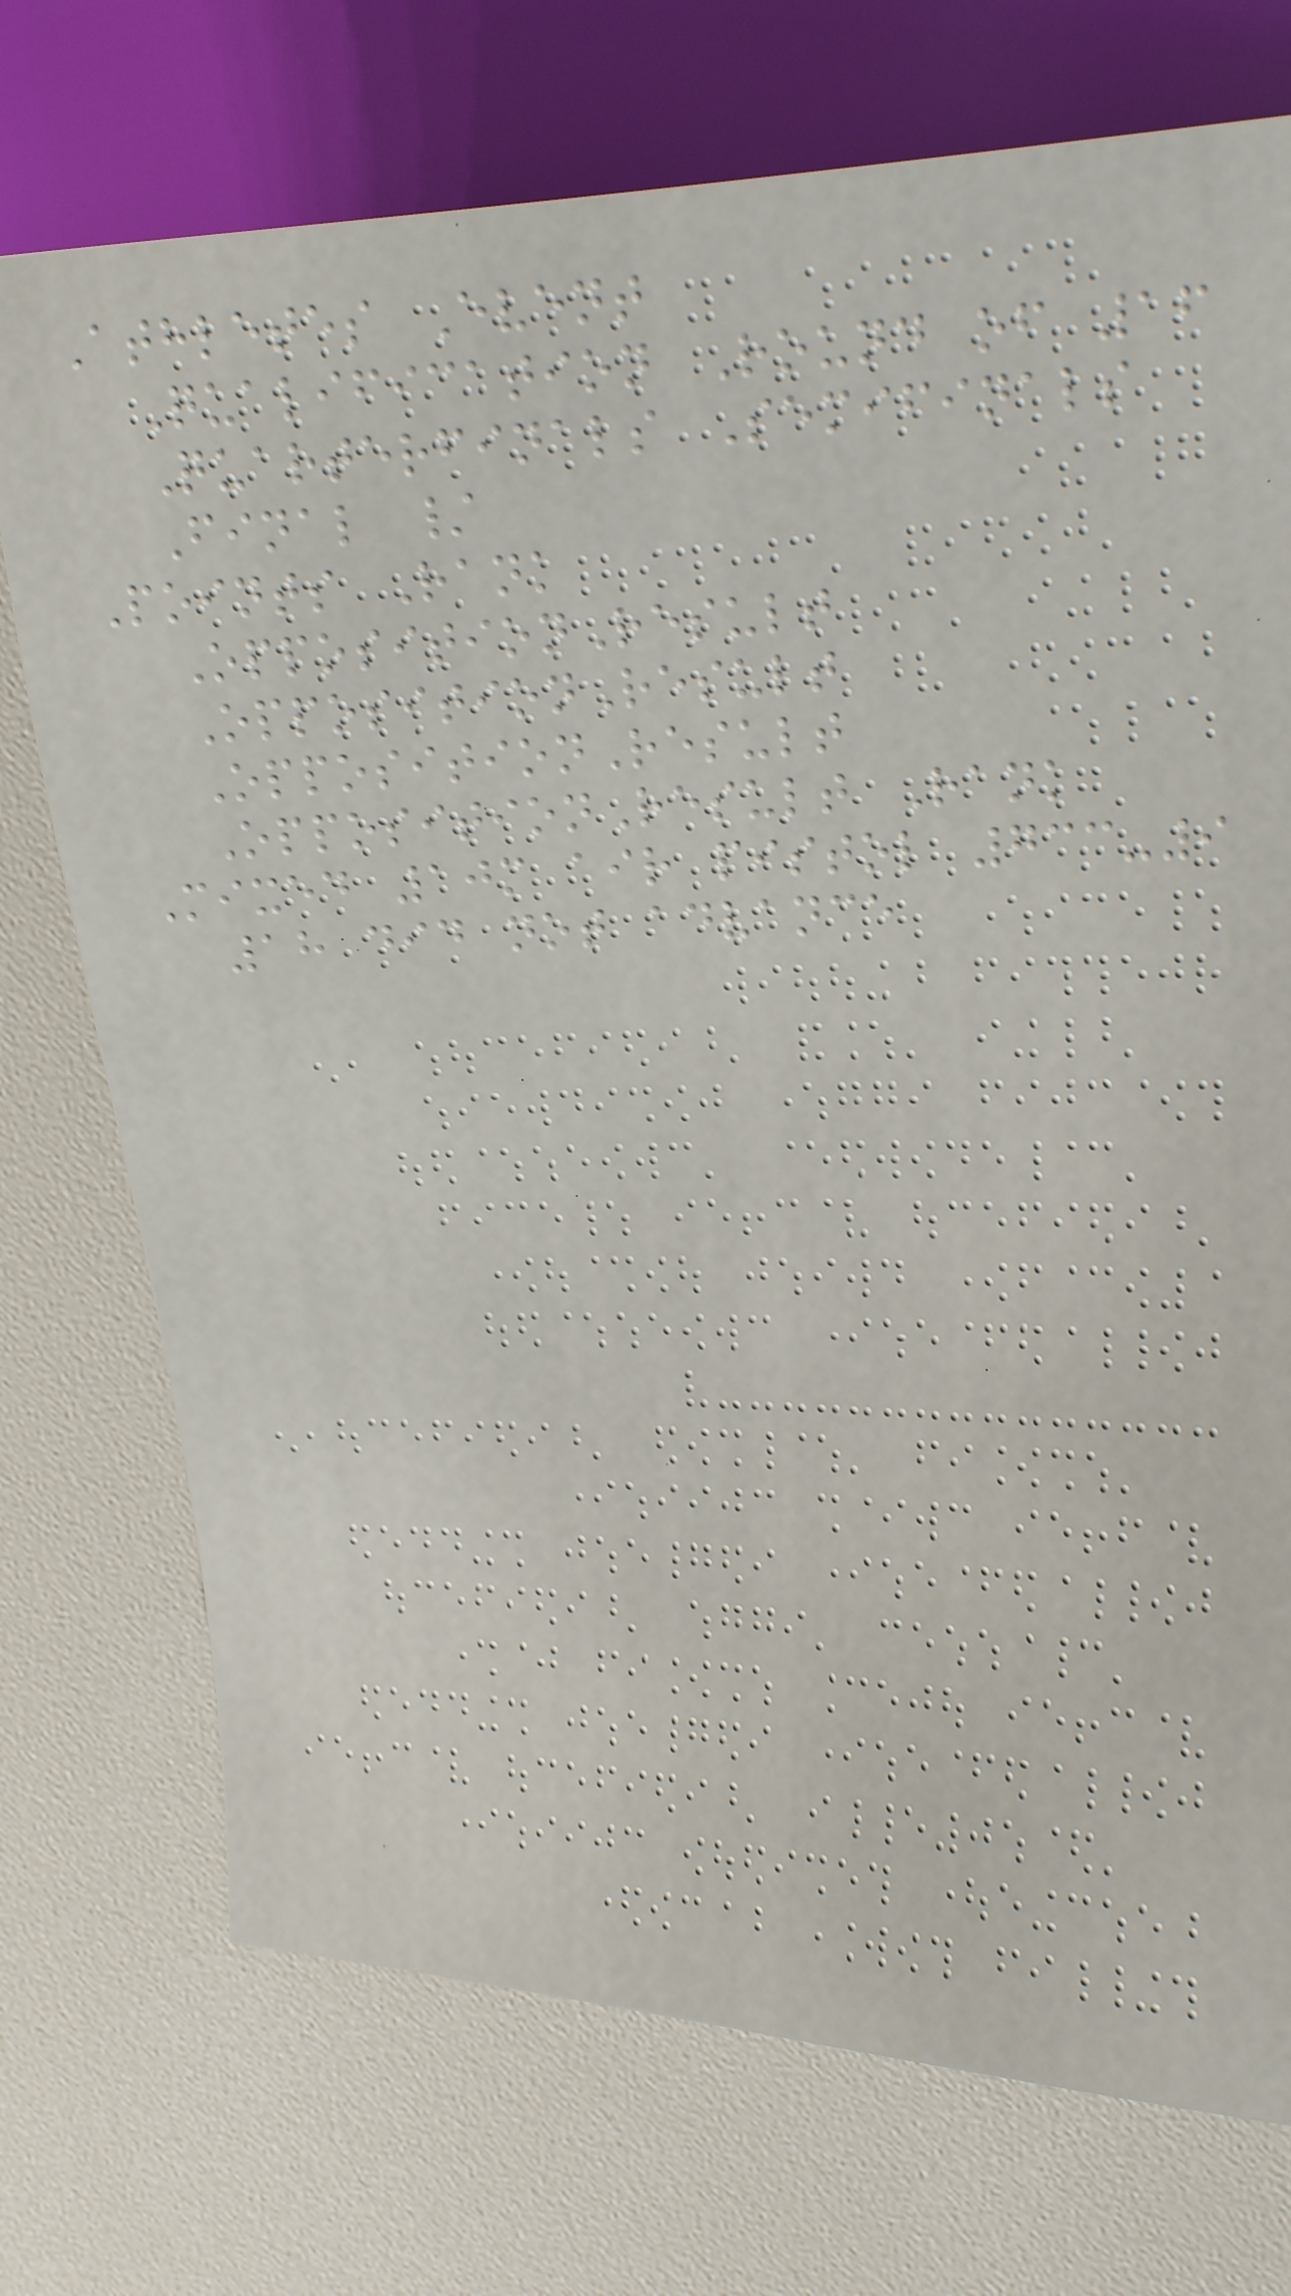Athletes Event
Qualification Round of 16
Quarterfinals Semifinals
Final /
Points Rank
OppositionResult
OppositionResult
OppositionResult
OppositionResult Rank
Mixed 10m air pistol 733-9
18 did not advance
